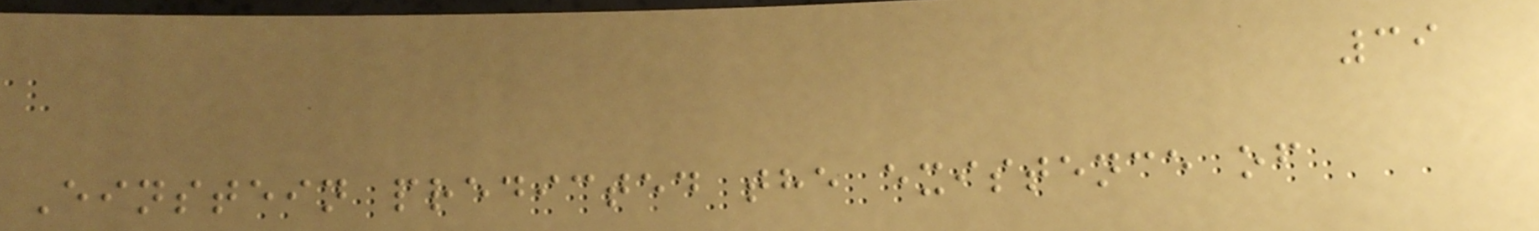39
Einstein predicted the existence of
